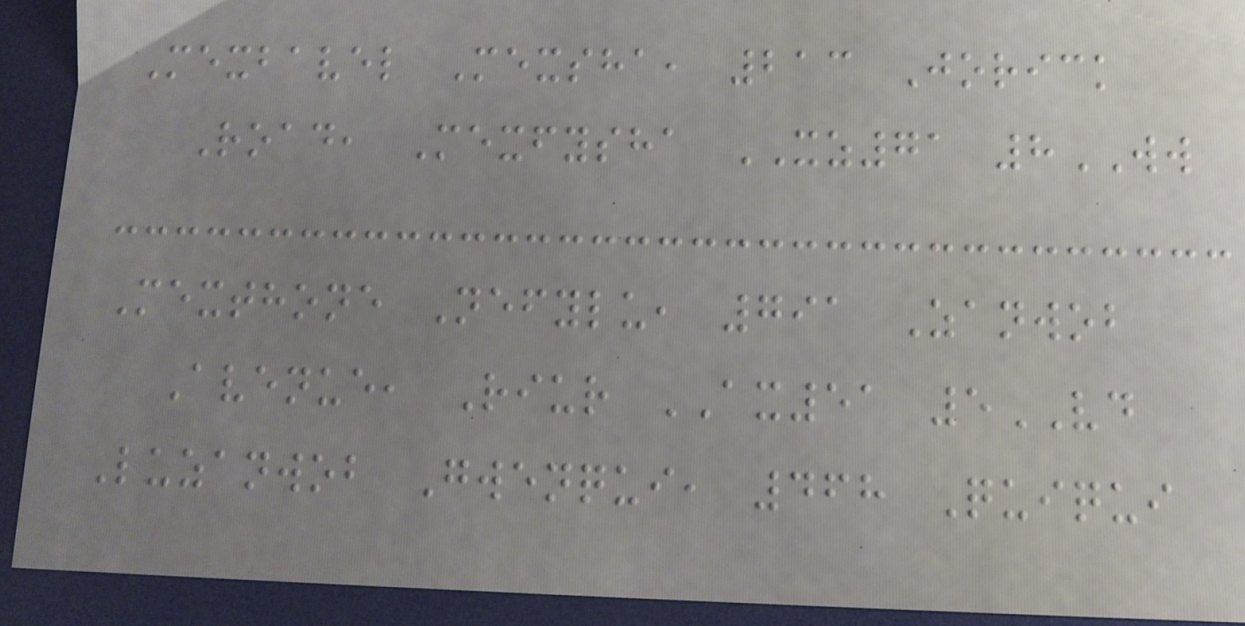Mexbavel Mexsha, 213 Jorick
Road, Mexfysha XZ71 8WW
Mexthone Nefylu, 791 Zanwob
Avenue, Riur AX51 5VD
Luzanwob Gwenqui, 468 Quiqui
